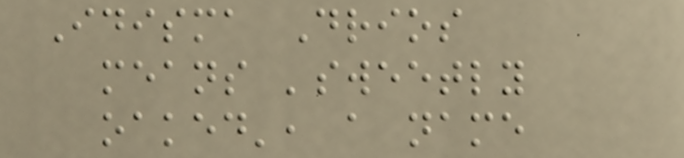Idisma Drios
means 'sweetly
oaked', a name
